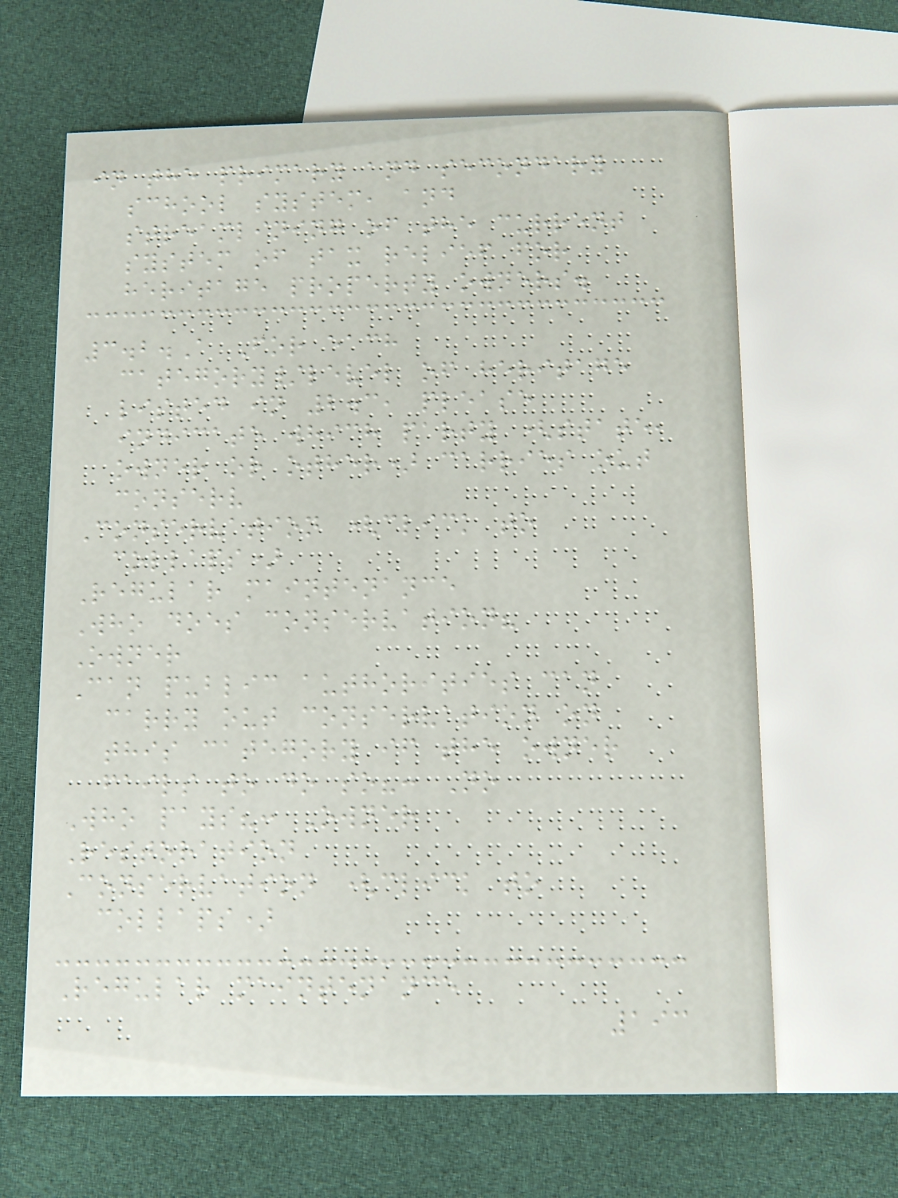in the primary and secondary
school system, and
streamlining of the current
system of tax relief for
heritage property owners.
3.2.A For each
category/level of heritage
listed in 2.3, please
indicate which party (state,
owner or other) carries out
conserv
Conservation (click to
collaps)
Regular maintenance
Who does conservation?
Owner
Can public authorities can
carry out conservation on
this category if the owner
fails to do so?: No
Who pays?: Owner
Restoration
Conservation (click to
collaps)
Regular maintenance
193
